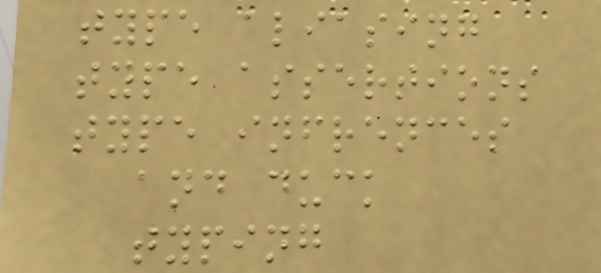type aliasing
type assertions
type infrences
and duck
typing
